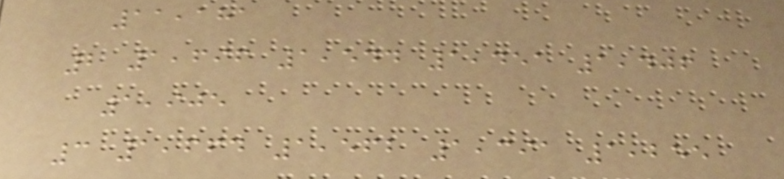11,181
2 1,696 1,544 1,451 1,406
1,905
3 1,664 1,562 1,391 1,255
